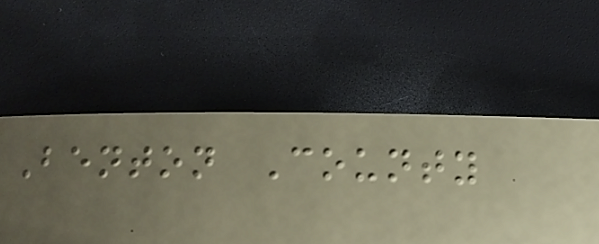Benton County
